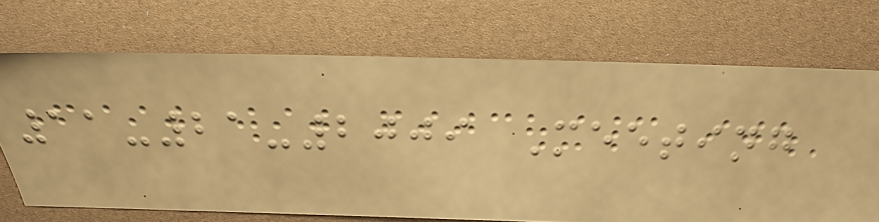11-21-2009 Meeting
